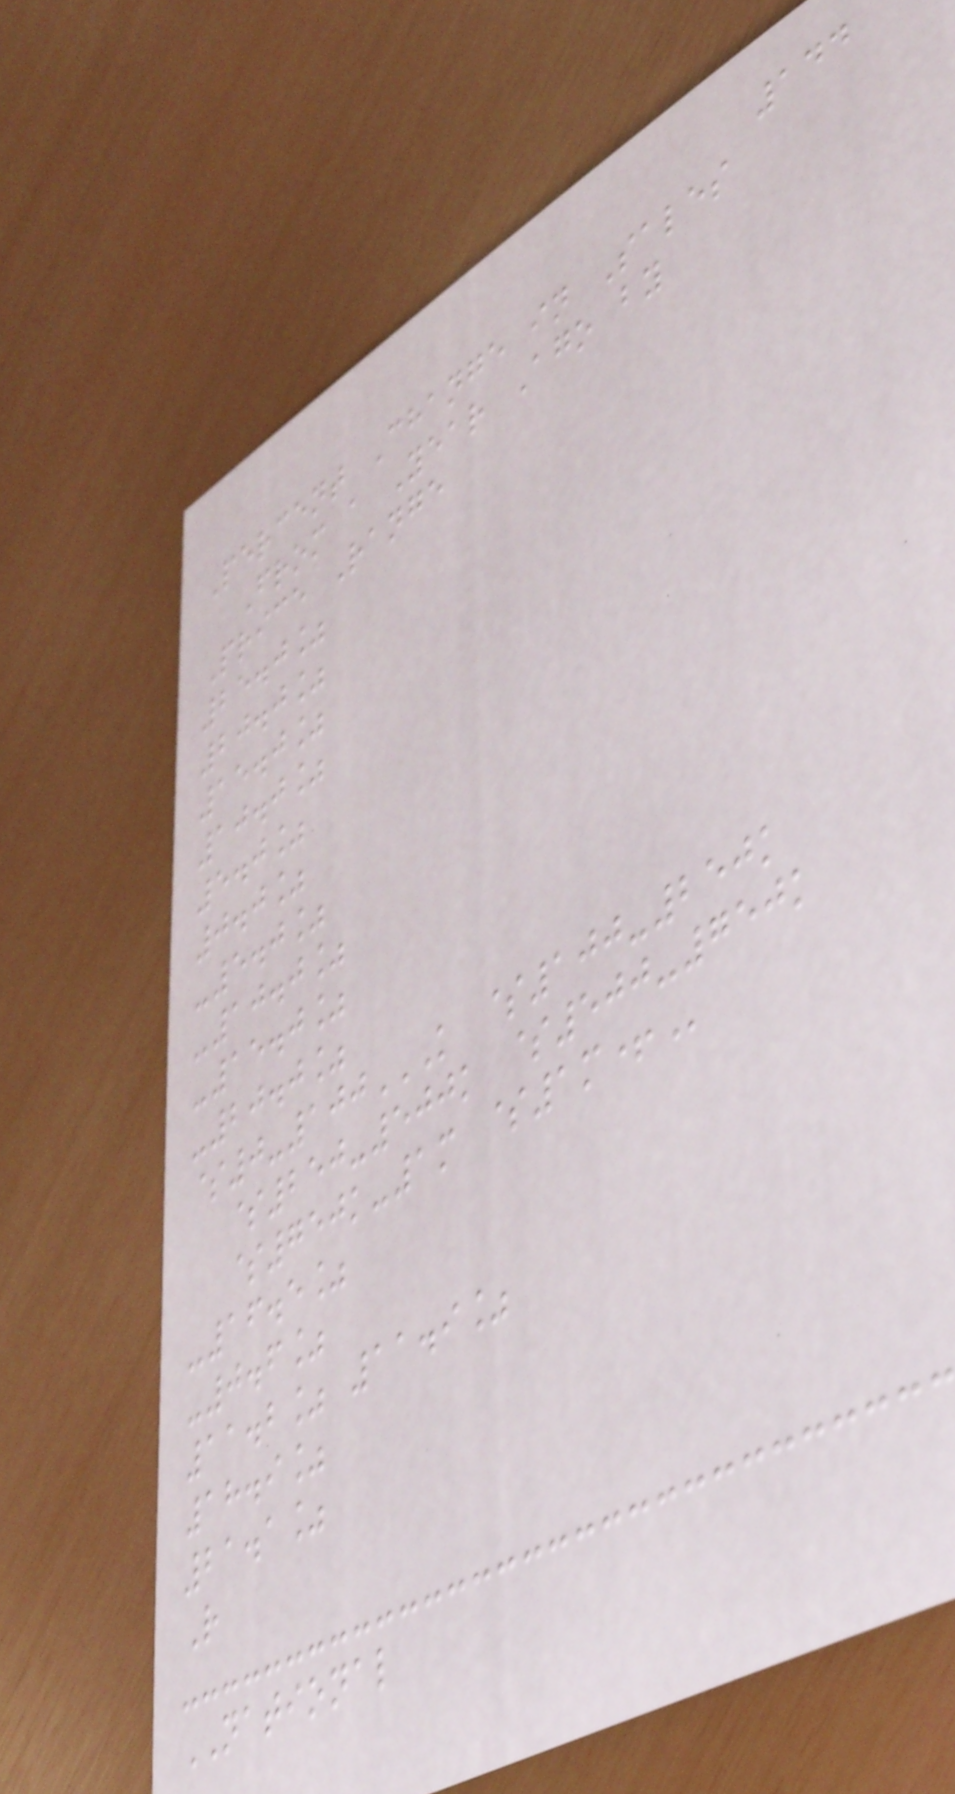144
Percent Change in Sales
From a Year Ago by
Price Range
25.0%
20.0%
15.0%
10.0%
5.0%
0.0%
-5.0%
-10.0%
-15.0%
-20.0%
$0-100K $100-250K
$250-500K $500-750K
$750K-1M $1M+
-16.5%
-0.6%
11.2% 11.9%
18.9%
21.1%
R
NATIONAL
